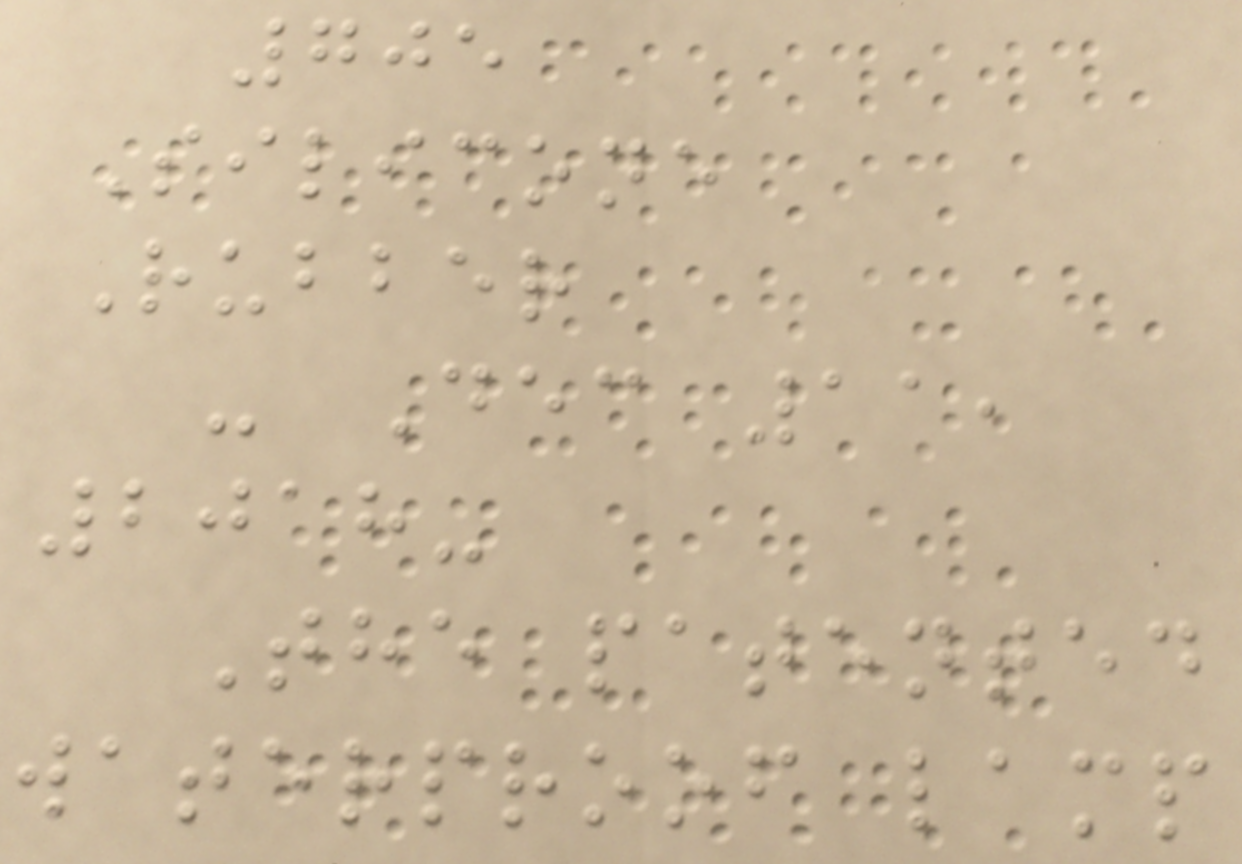705
Silicone
Rubber
- Dec 11,
2018-
The patented
waterproof lamp
